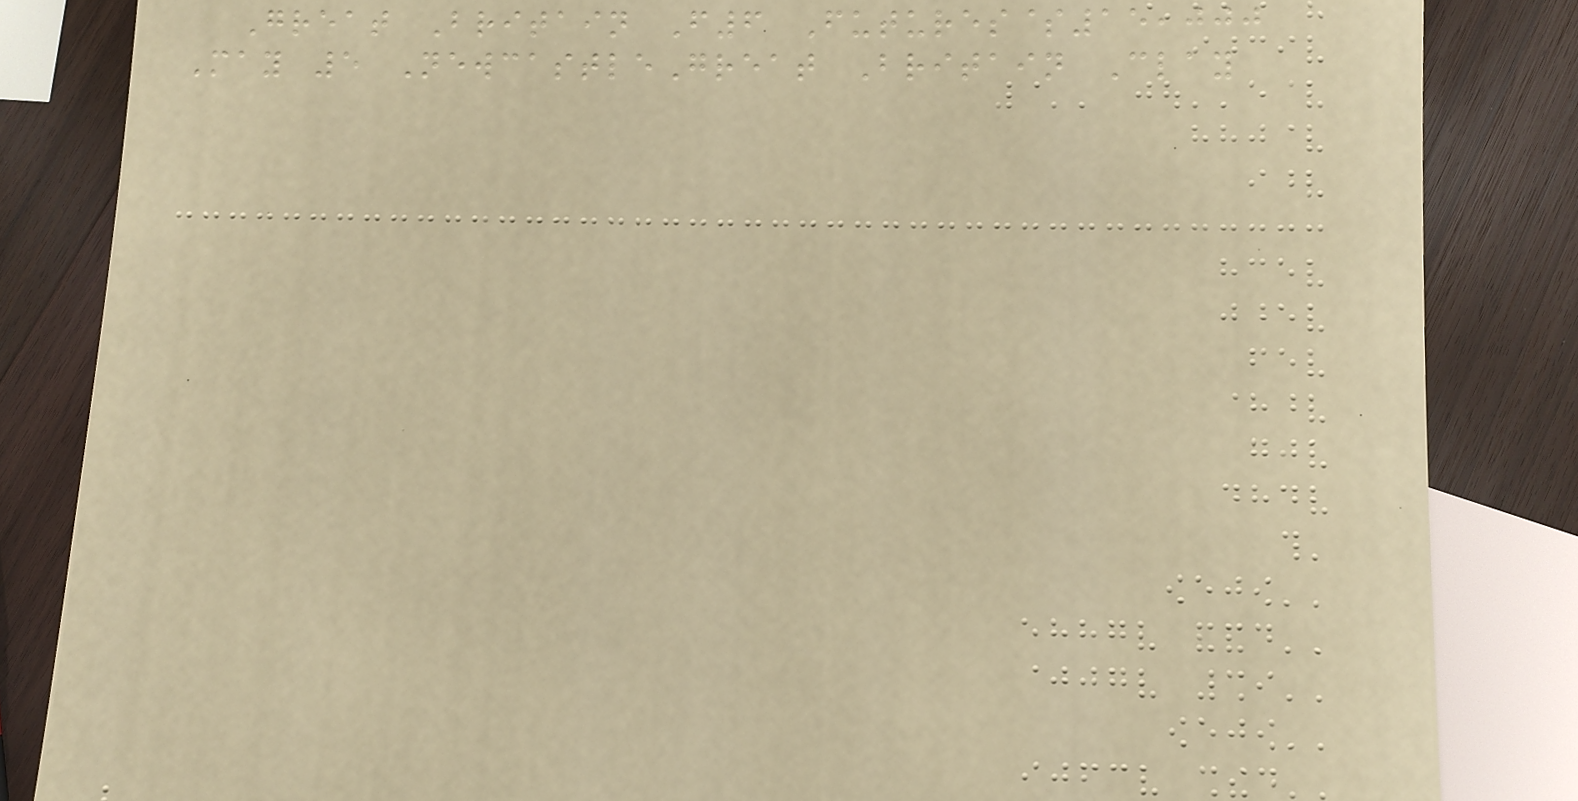Great Britain F6 Futures$15,000
May 5 NewcastleGreat Britain Clay
